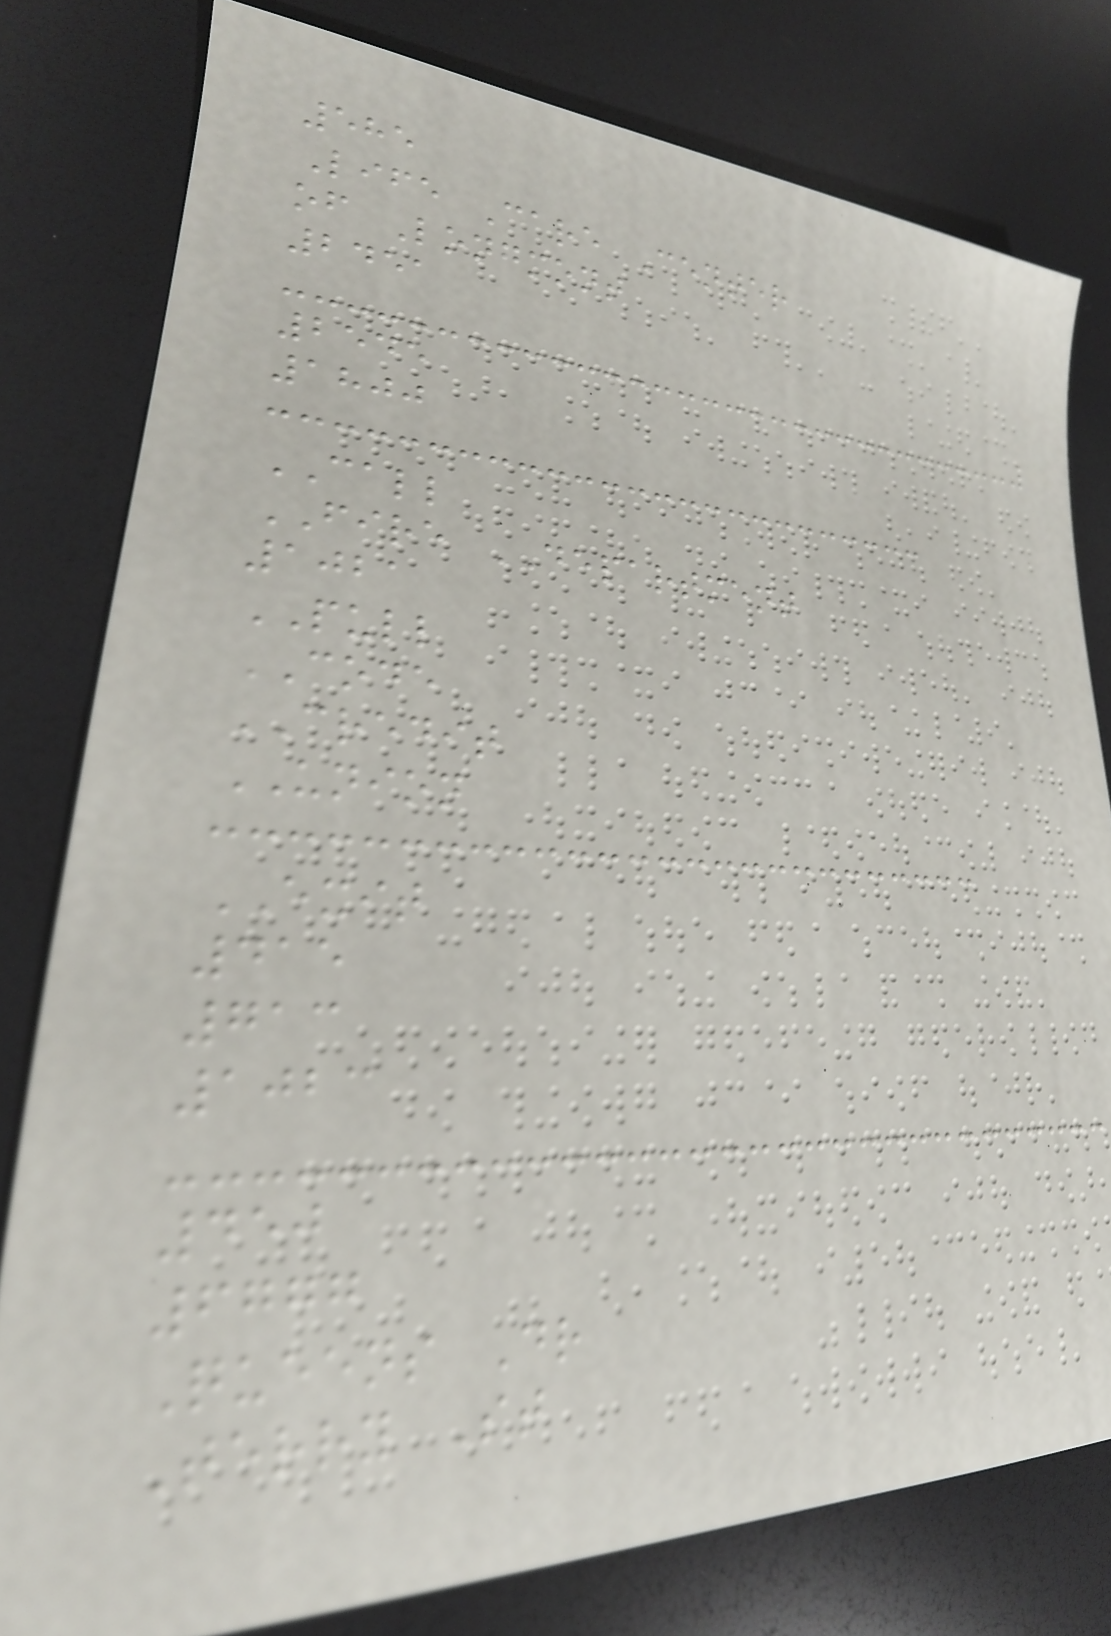585
Life Care Center
of Longmont
2451
2545
1800
CALL
FIRE DEPARTMENT
1021
PULL
CODE
CREDIT
UNION
EXIT
415
713
1023
450
6777
Queens Dr
Terry St
